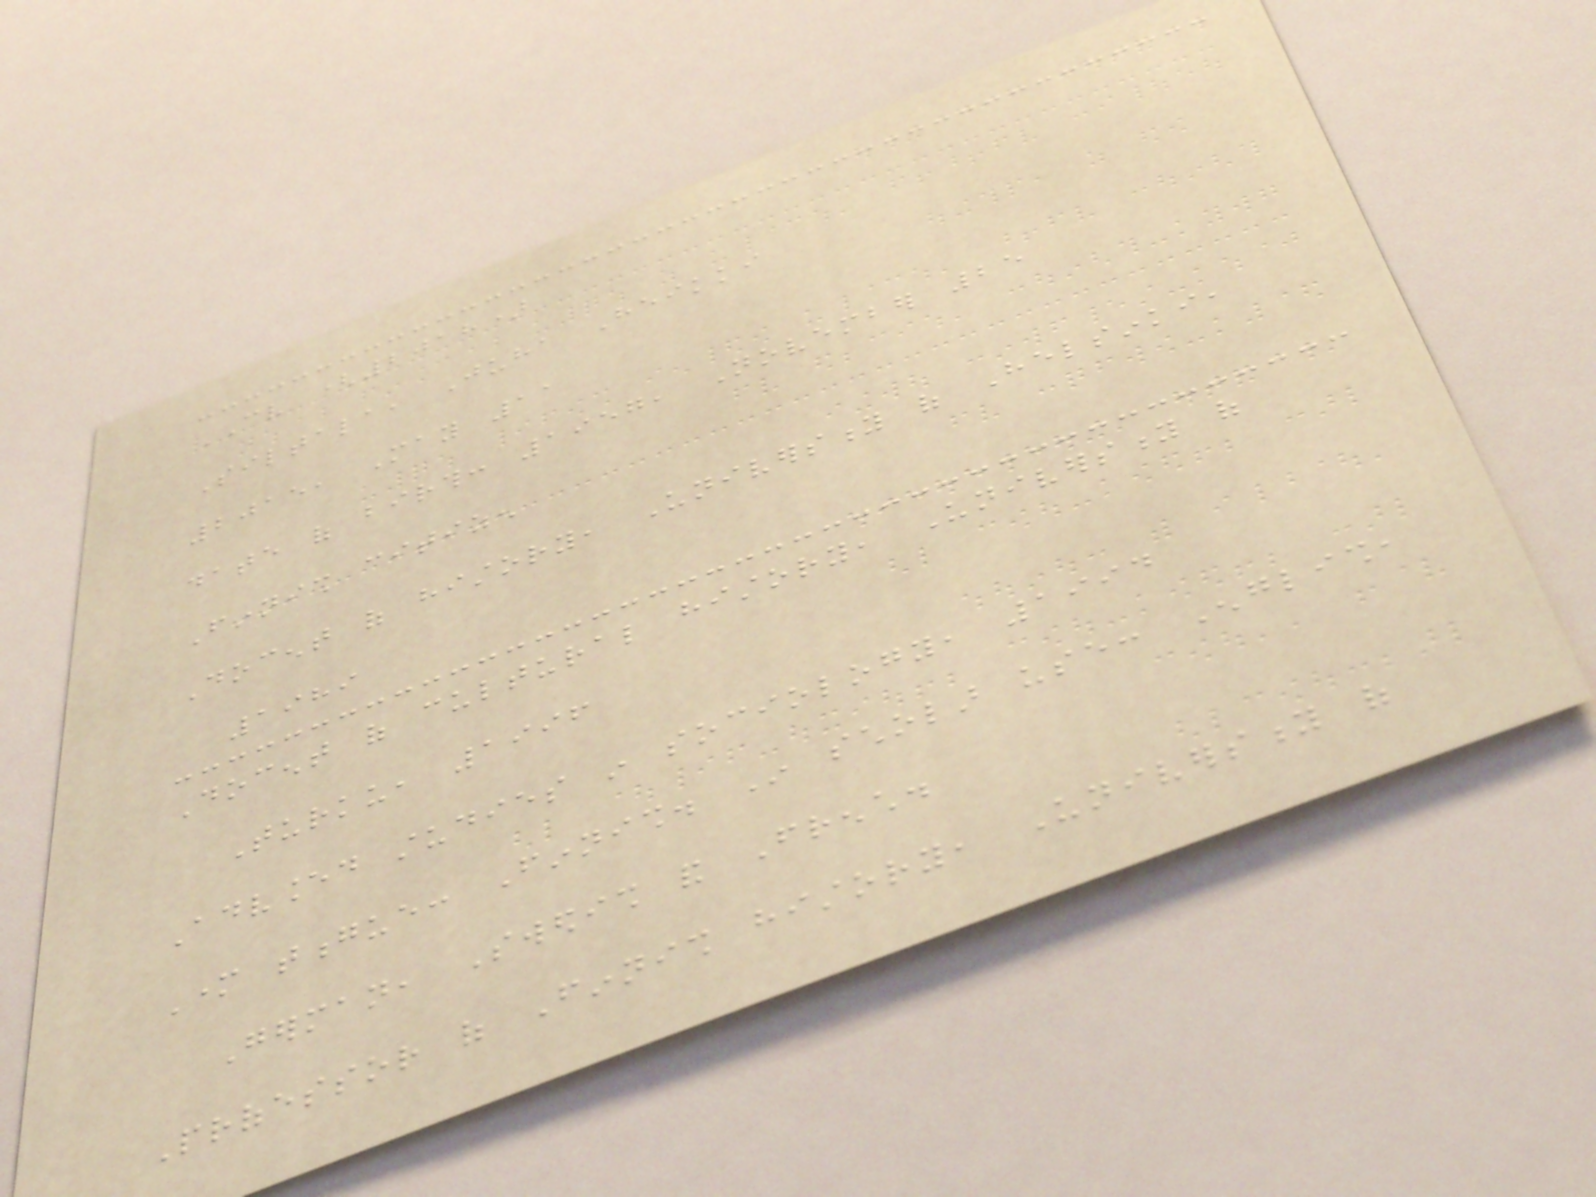CV (2018)
Siltala, Juha Heikki
2015, May 11
date of birth: 1957, November 25
Finnish citizen
Docent of history, University of Helsinki,
1989
Docent of cultural history, University of
Turku, 1996
Advanced studies in sociology, 1994
Mother tongue: Finnish. In scholar use: English,
German, Swedish and French.
Professor of Finnish history, University of
